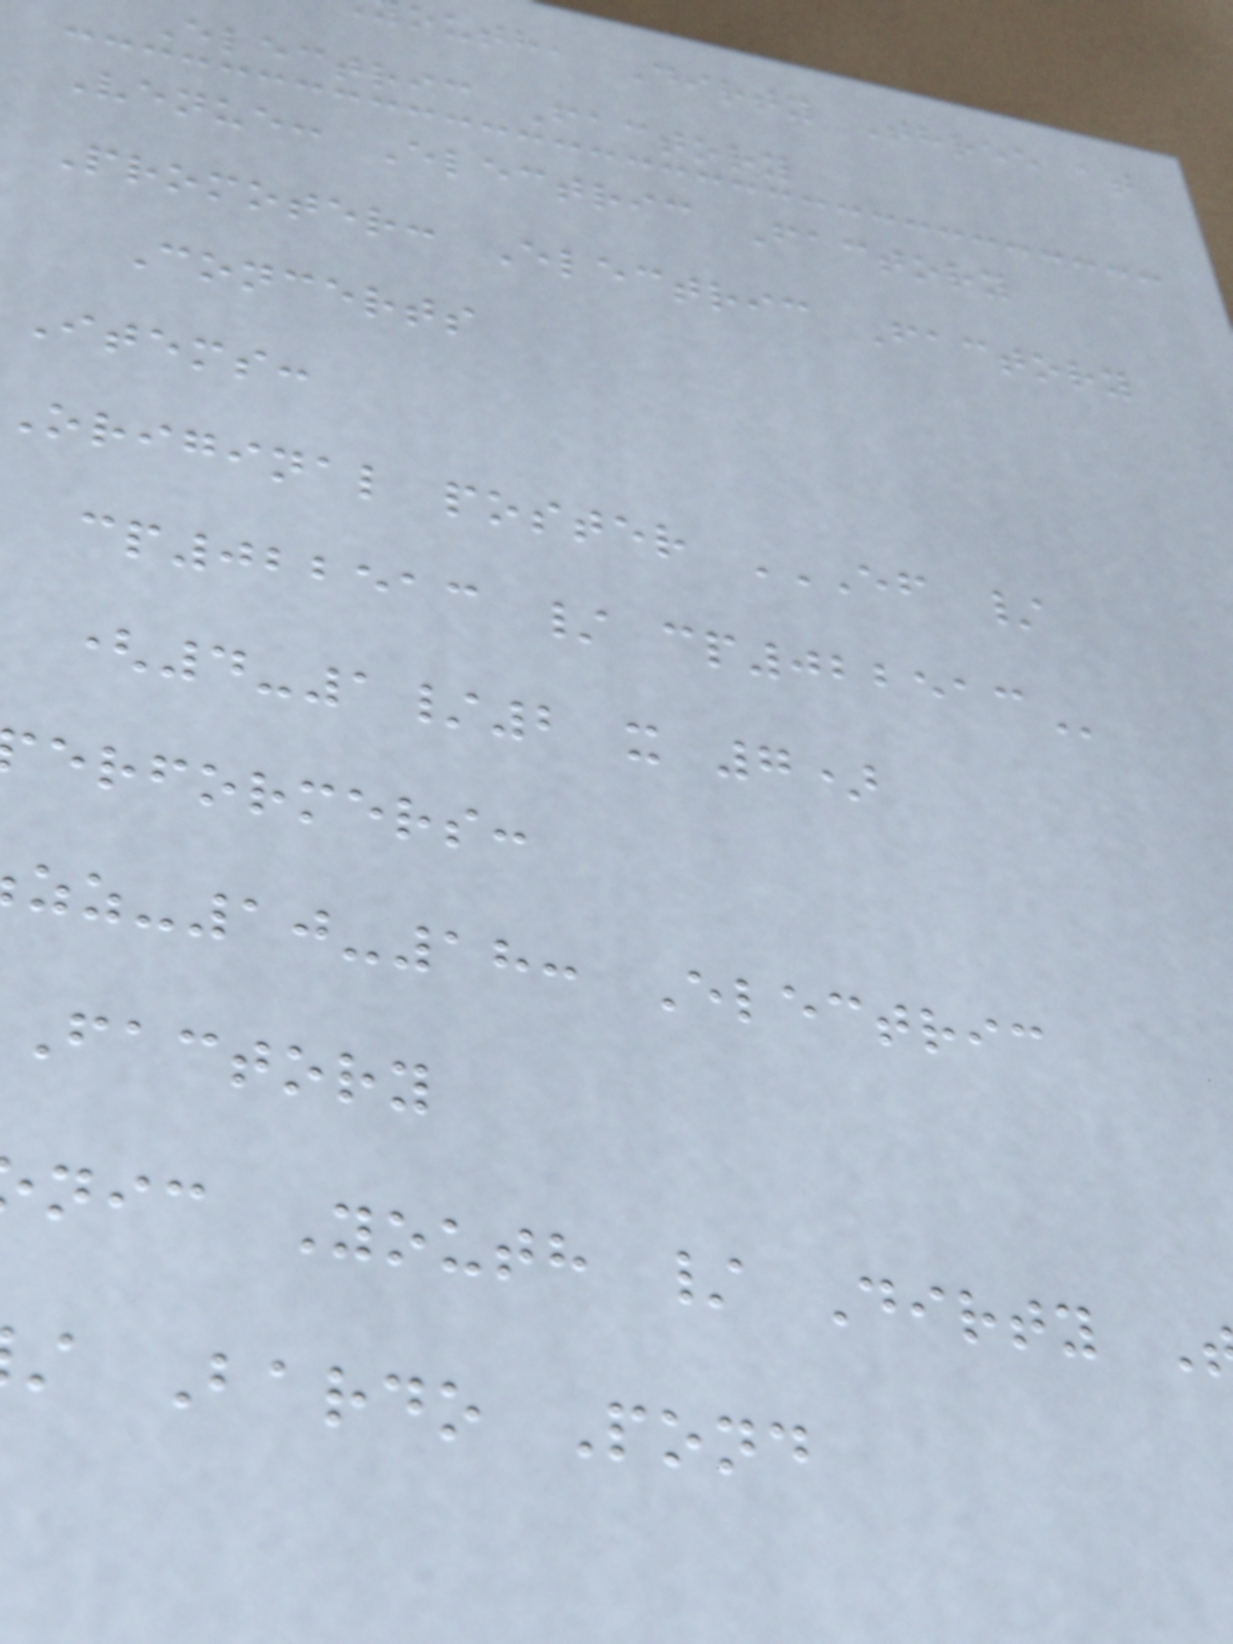outh, Dirty Three at
Electric Factory
Venue: Electric Factory
Promoter: Electric Factory
Concerts
Items:
cp022513 /
(4-1/2 x 7)
erformers:
zz-10-18: Electric
Factory
nic Youth / Dirty
Bardo Pond
